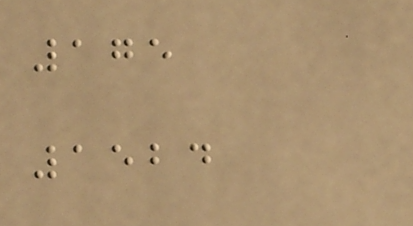175
1524
